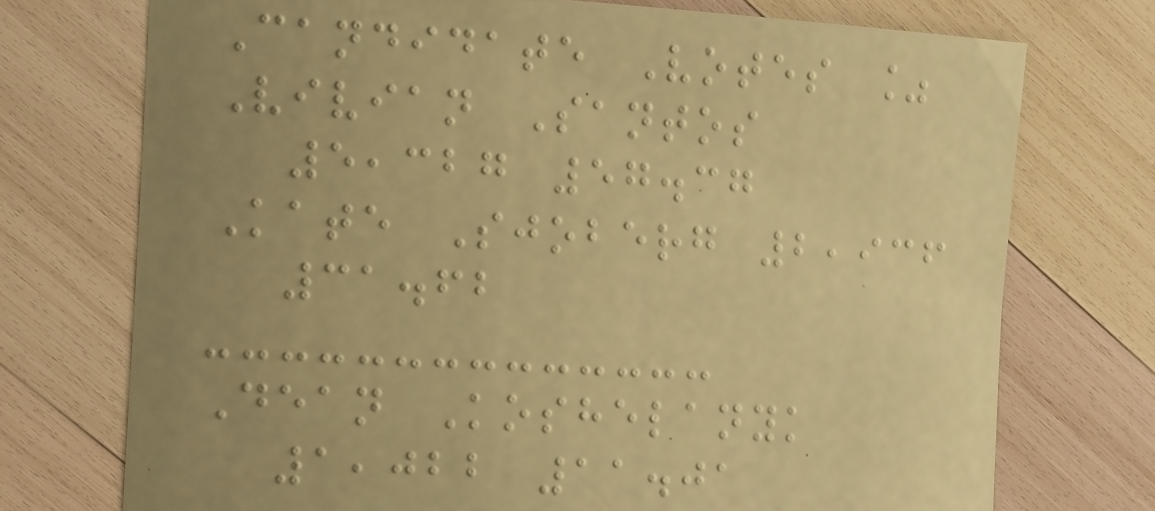Candidate Votes %
Vivian Santos
5,327 57.37
Kate Sjoberg 2,936
31.62
Dean Koshelanyk
1,022 11.01
